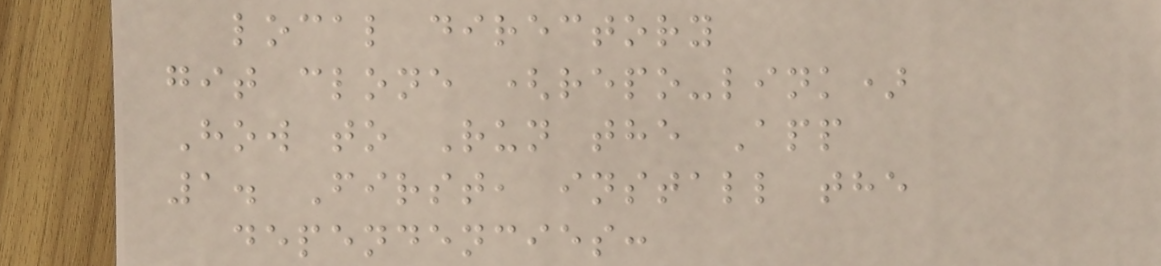local directory
git clone (repo-link)
How to Run the App
1. First, install the
dependencies:
